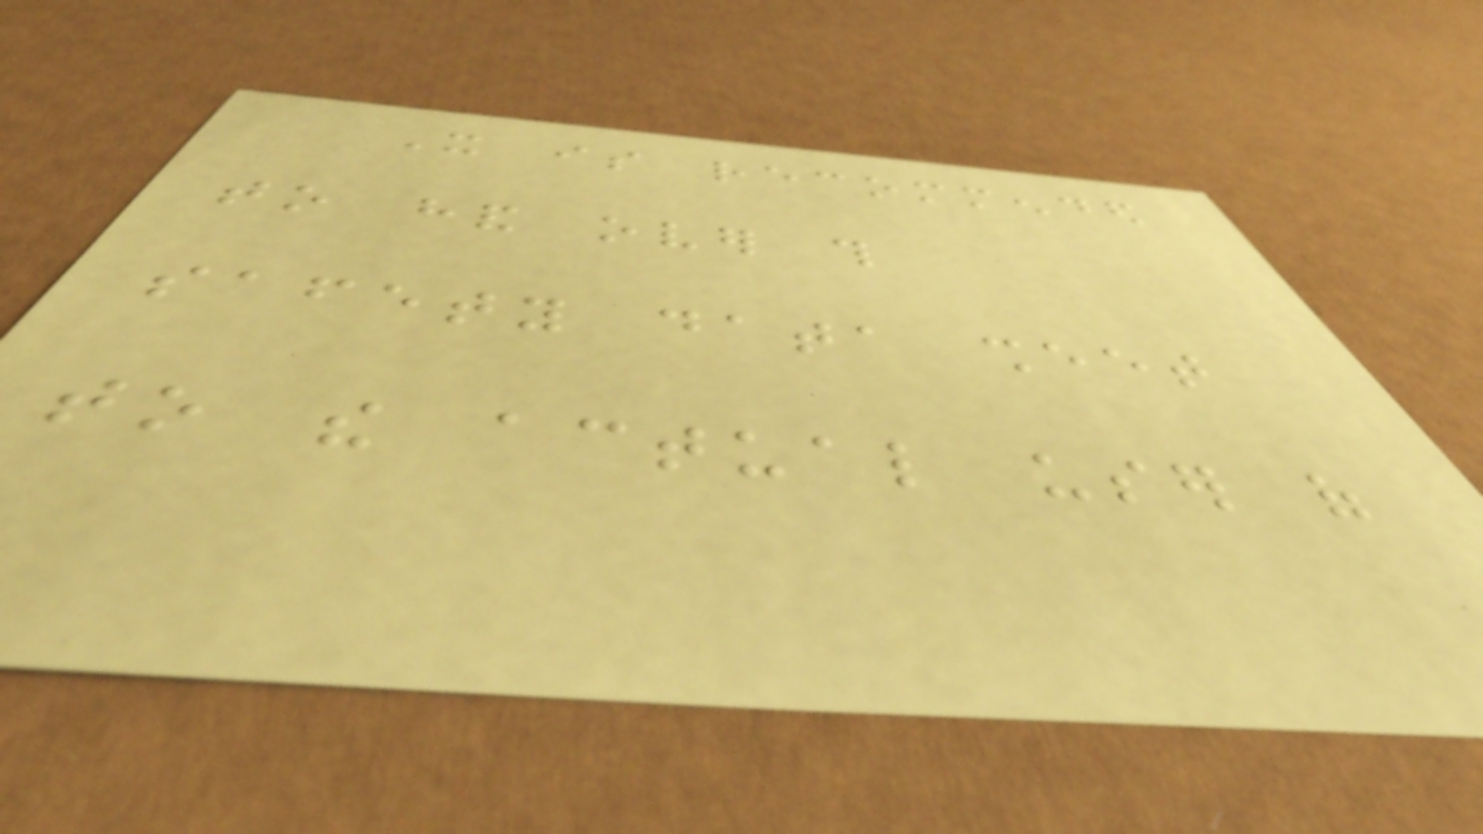It is recommended
to hand over this
safety data sheet
to the actual user of
